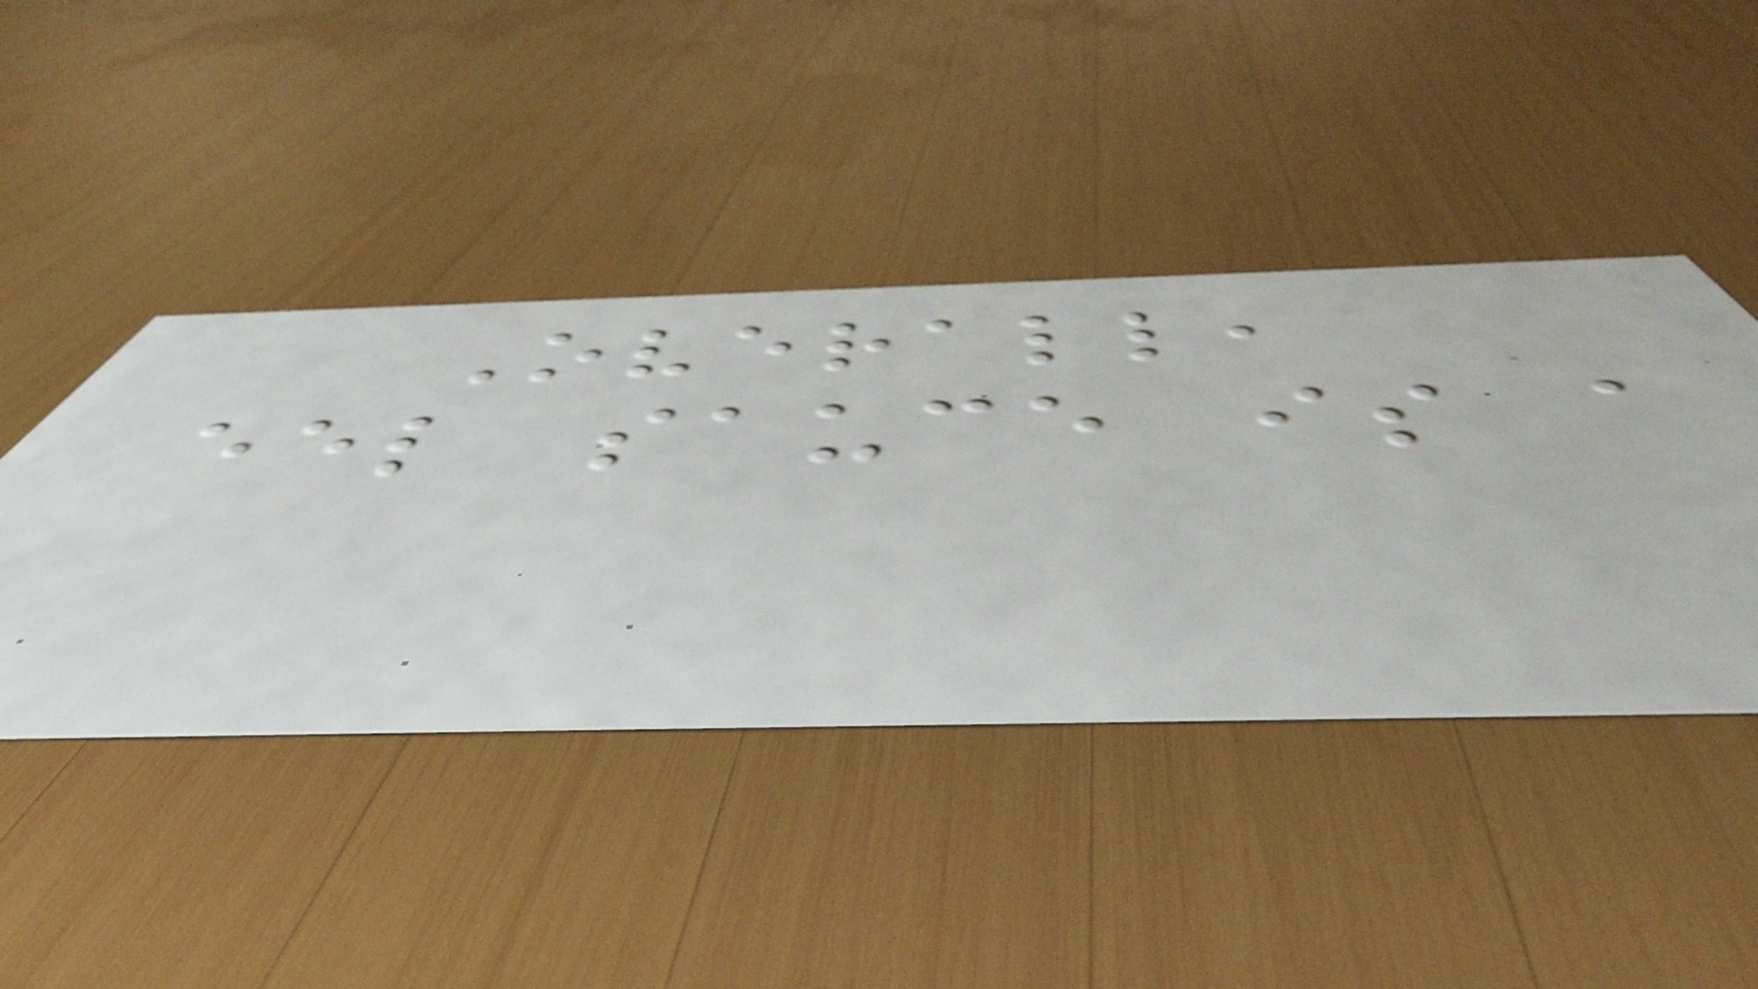Overall,
eel sauce is a
